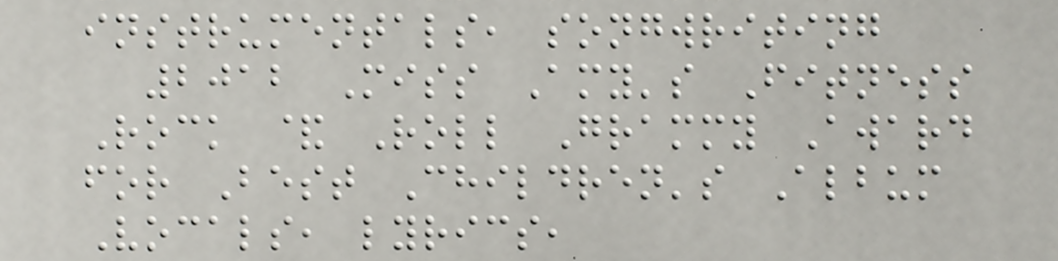instrumentals, songwriting
2012 Miss Amy's Fitness
Rock & Roll Grammy Award
for Best Children's Album
Vocals, lyrics,
